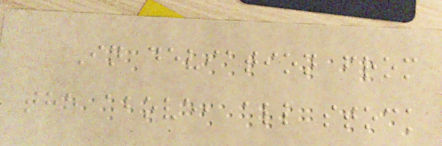In deviation from
the above, all stock
